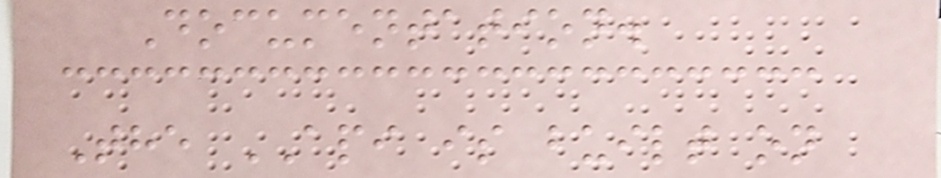Documentation.
The API is built on
